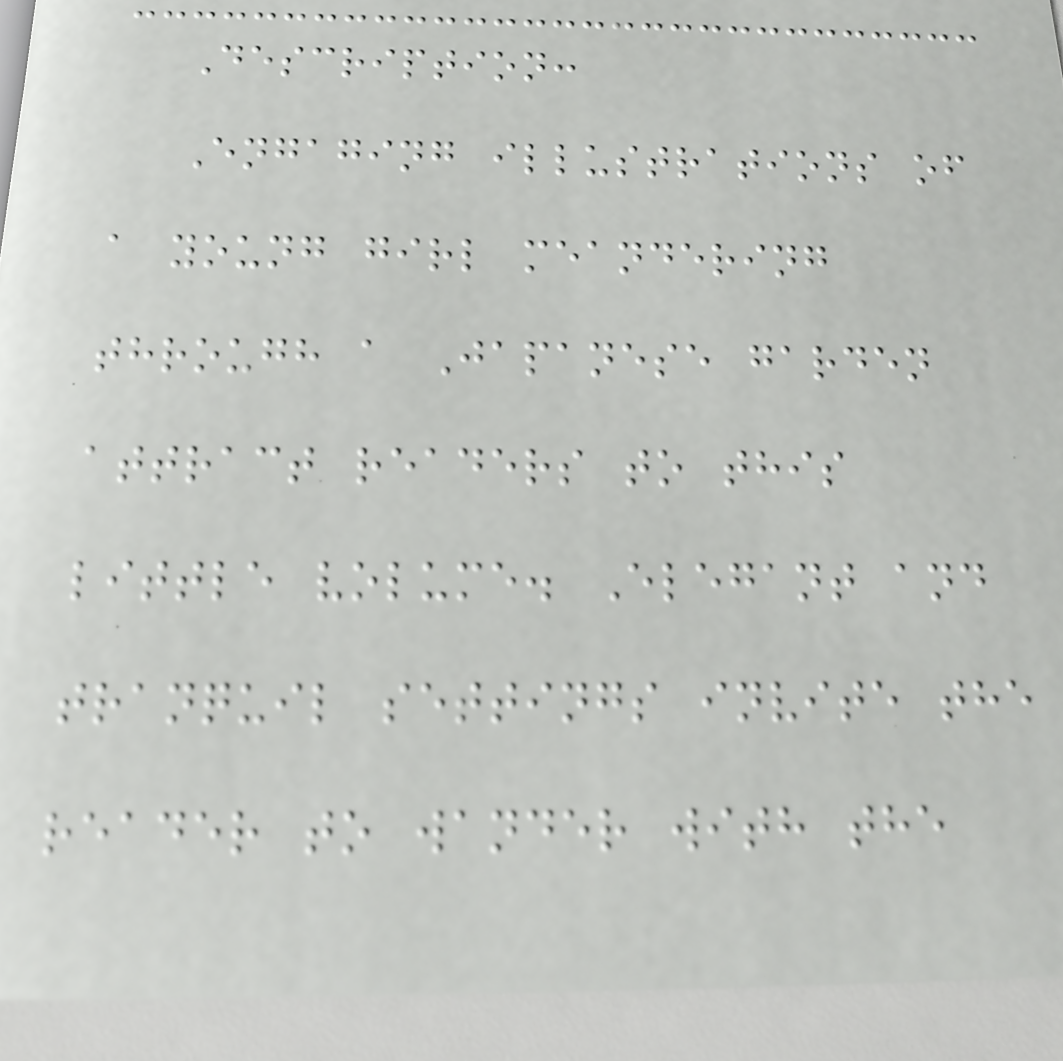Description:
Engaging illustrations of
a young girl meandering
through a Japanese garden
attract readers to this
little volume. Elegant and
tranquil settings invite the
reader to wander with the
